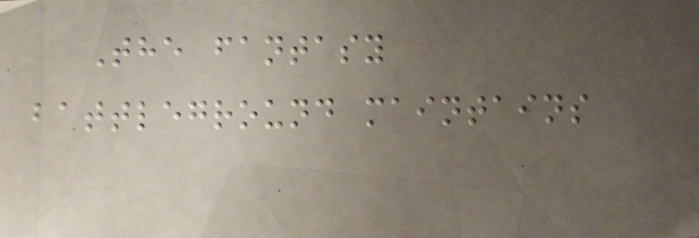The fantasy
battleground maintains
